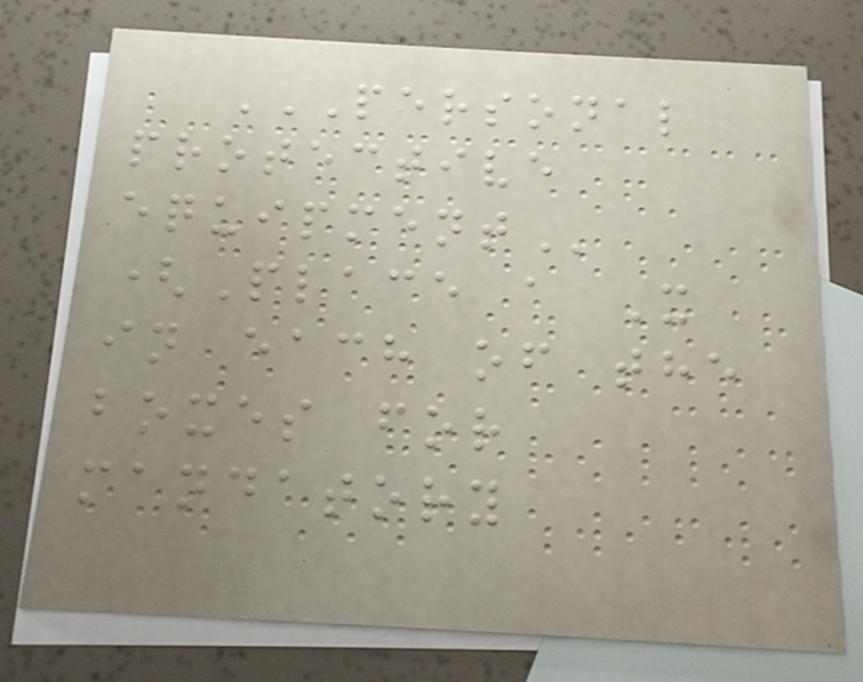PERSONAL
PROTECTIVE
EQUIPMENT
(Place a X
in each of the
boxes for
mandatory
